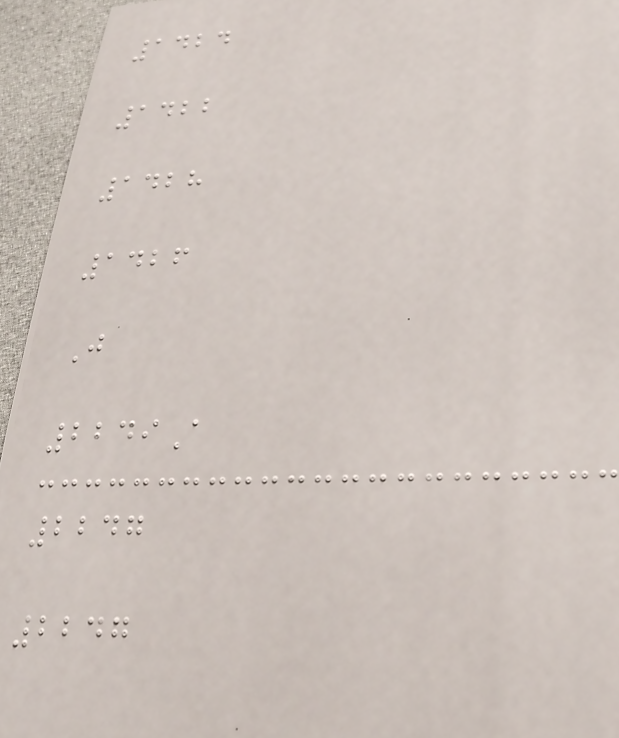1424
1422
1428
1426
J
2249A
2247
2247
